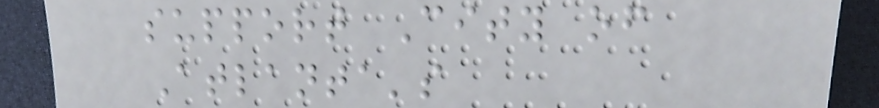support City of
Atlanta's
